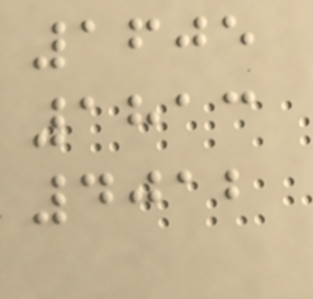1605
1813
4012
